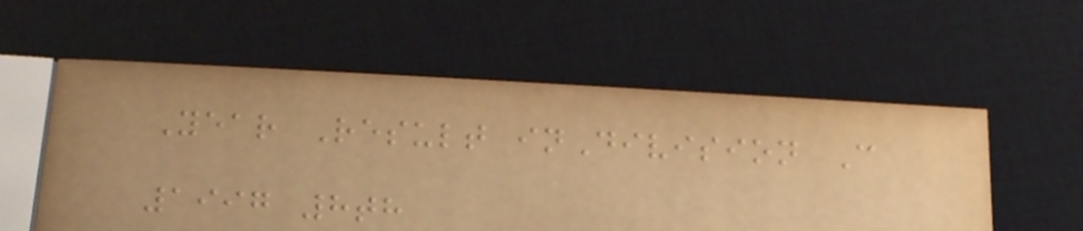Year Result inDivision C
1997 8th
